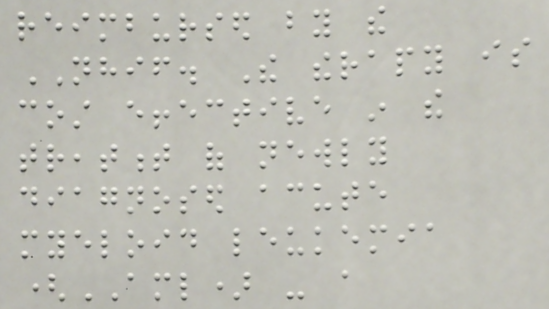reimbursed by the
NHIF. The therapy is
cost effective in the
treatment of newly
diagnosed acute
myeloid leukemia
(AML) - a
